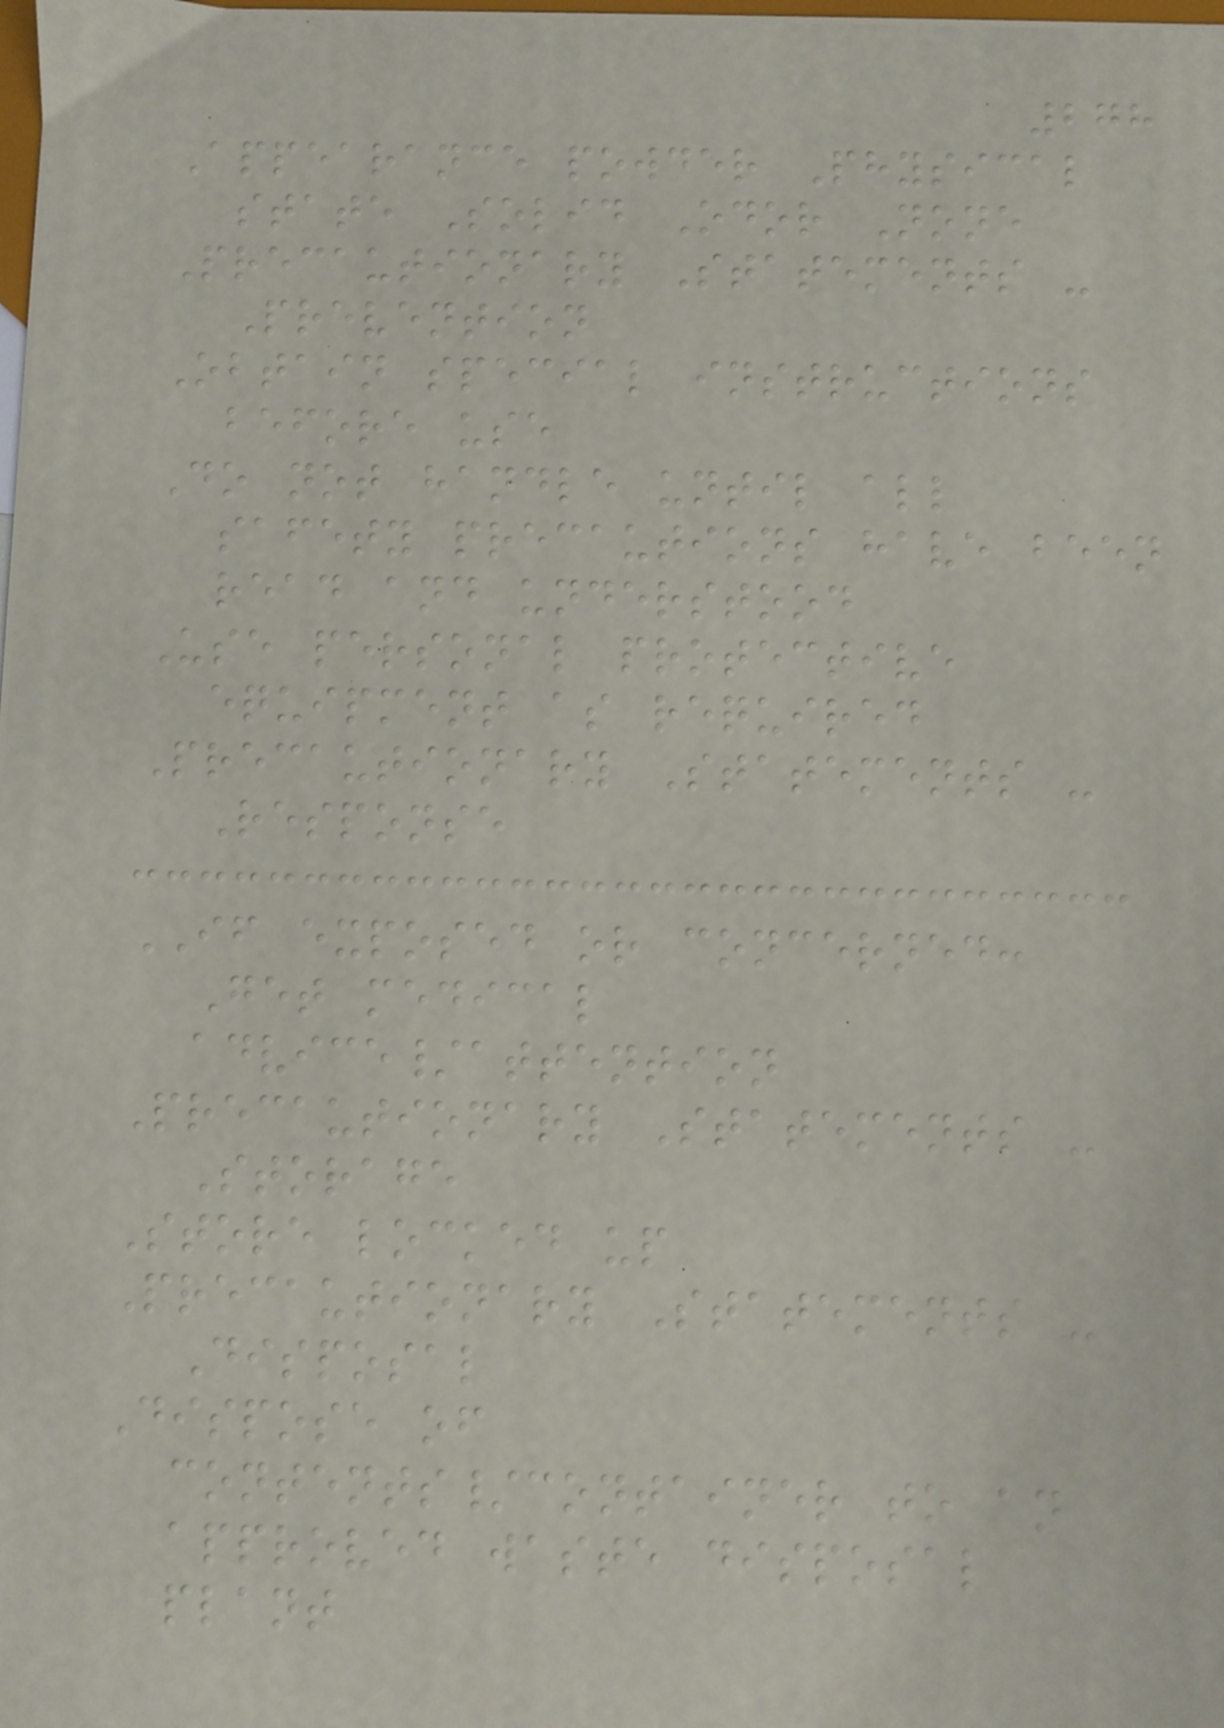278
Appearance powder Physical
state Solid Odor None
Precautionary Statements -
Prevention
Obtain special instructions
before use
Do not handle until all
safety precautions have been
read and understood
Use personal protective
equipment as required
Precautionary Statements -
Response
IF exposed or concerned:
Get medical
advice/attention
Precautionary Statements -
Storage
Store locked up
Precautionary Statements -
Disposal
Dispose of
contents/container to an
approved waste disposal
plant
